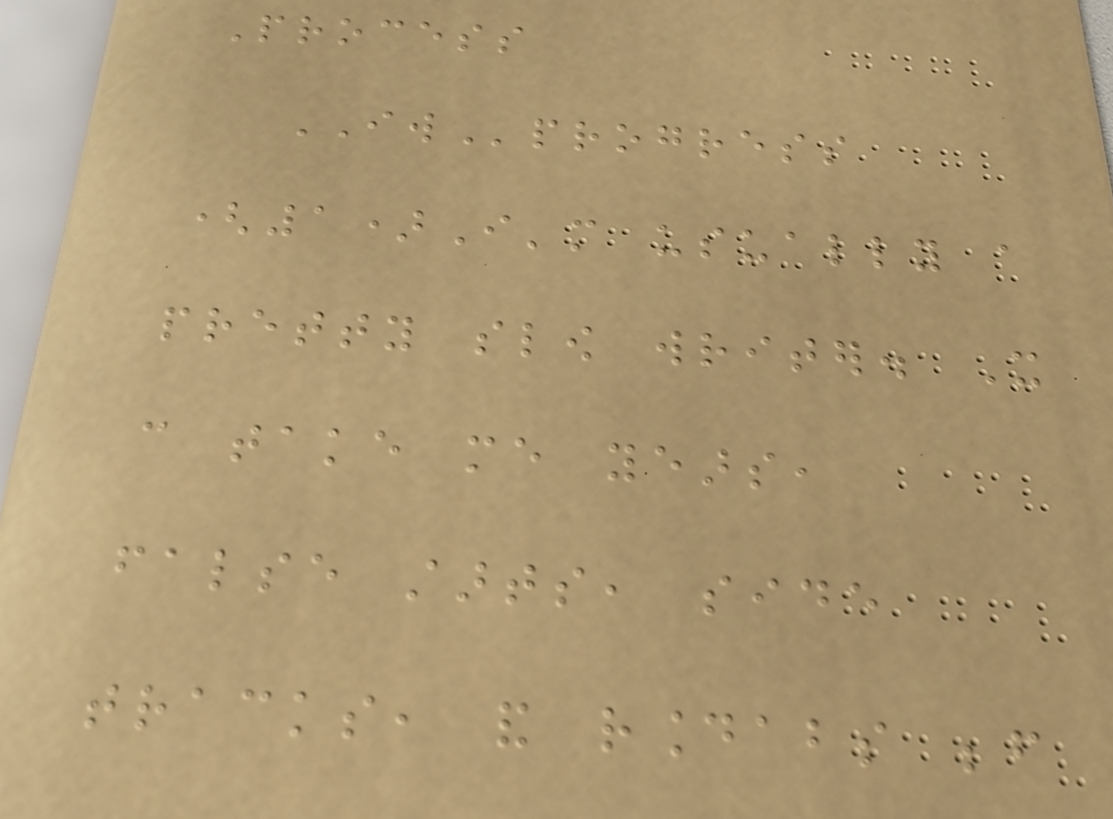Process
IWprogress
(1)I'm usually a
pretty slow writer. It
can take me years,
false starts, side
tracks, and roundabouts before
